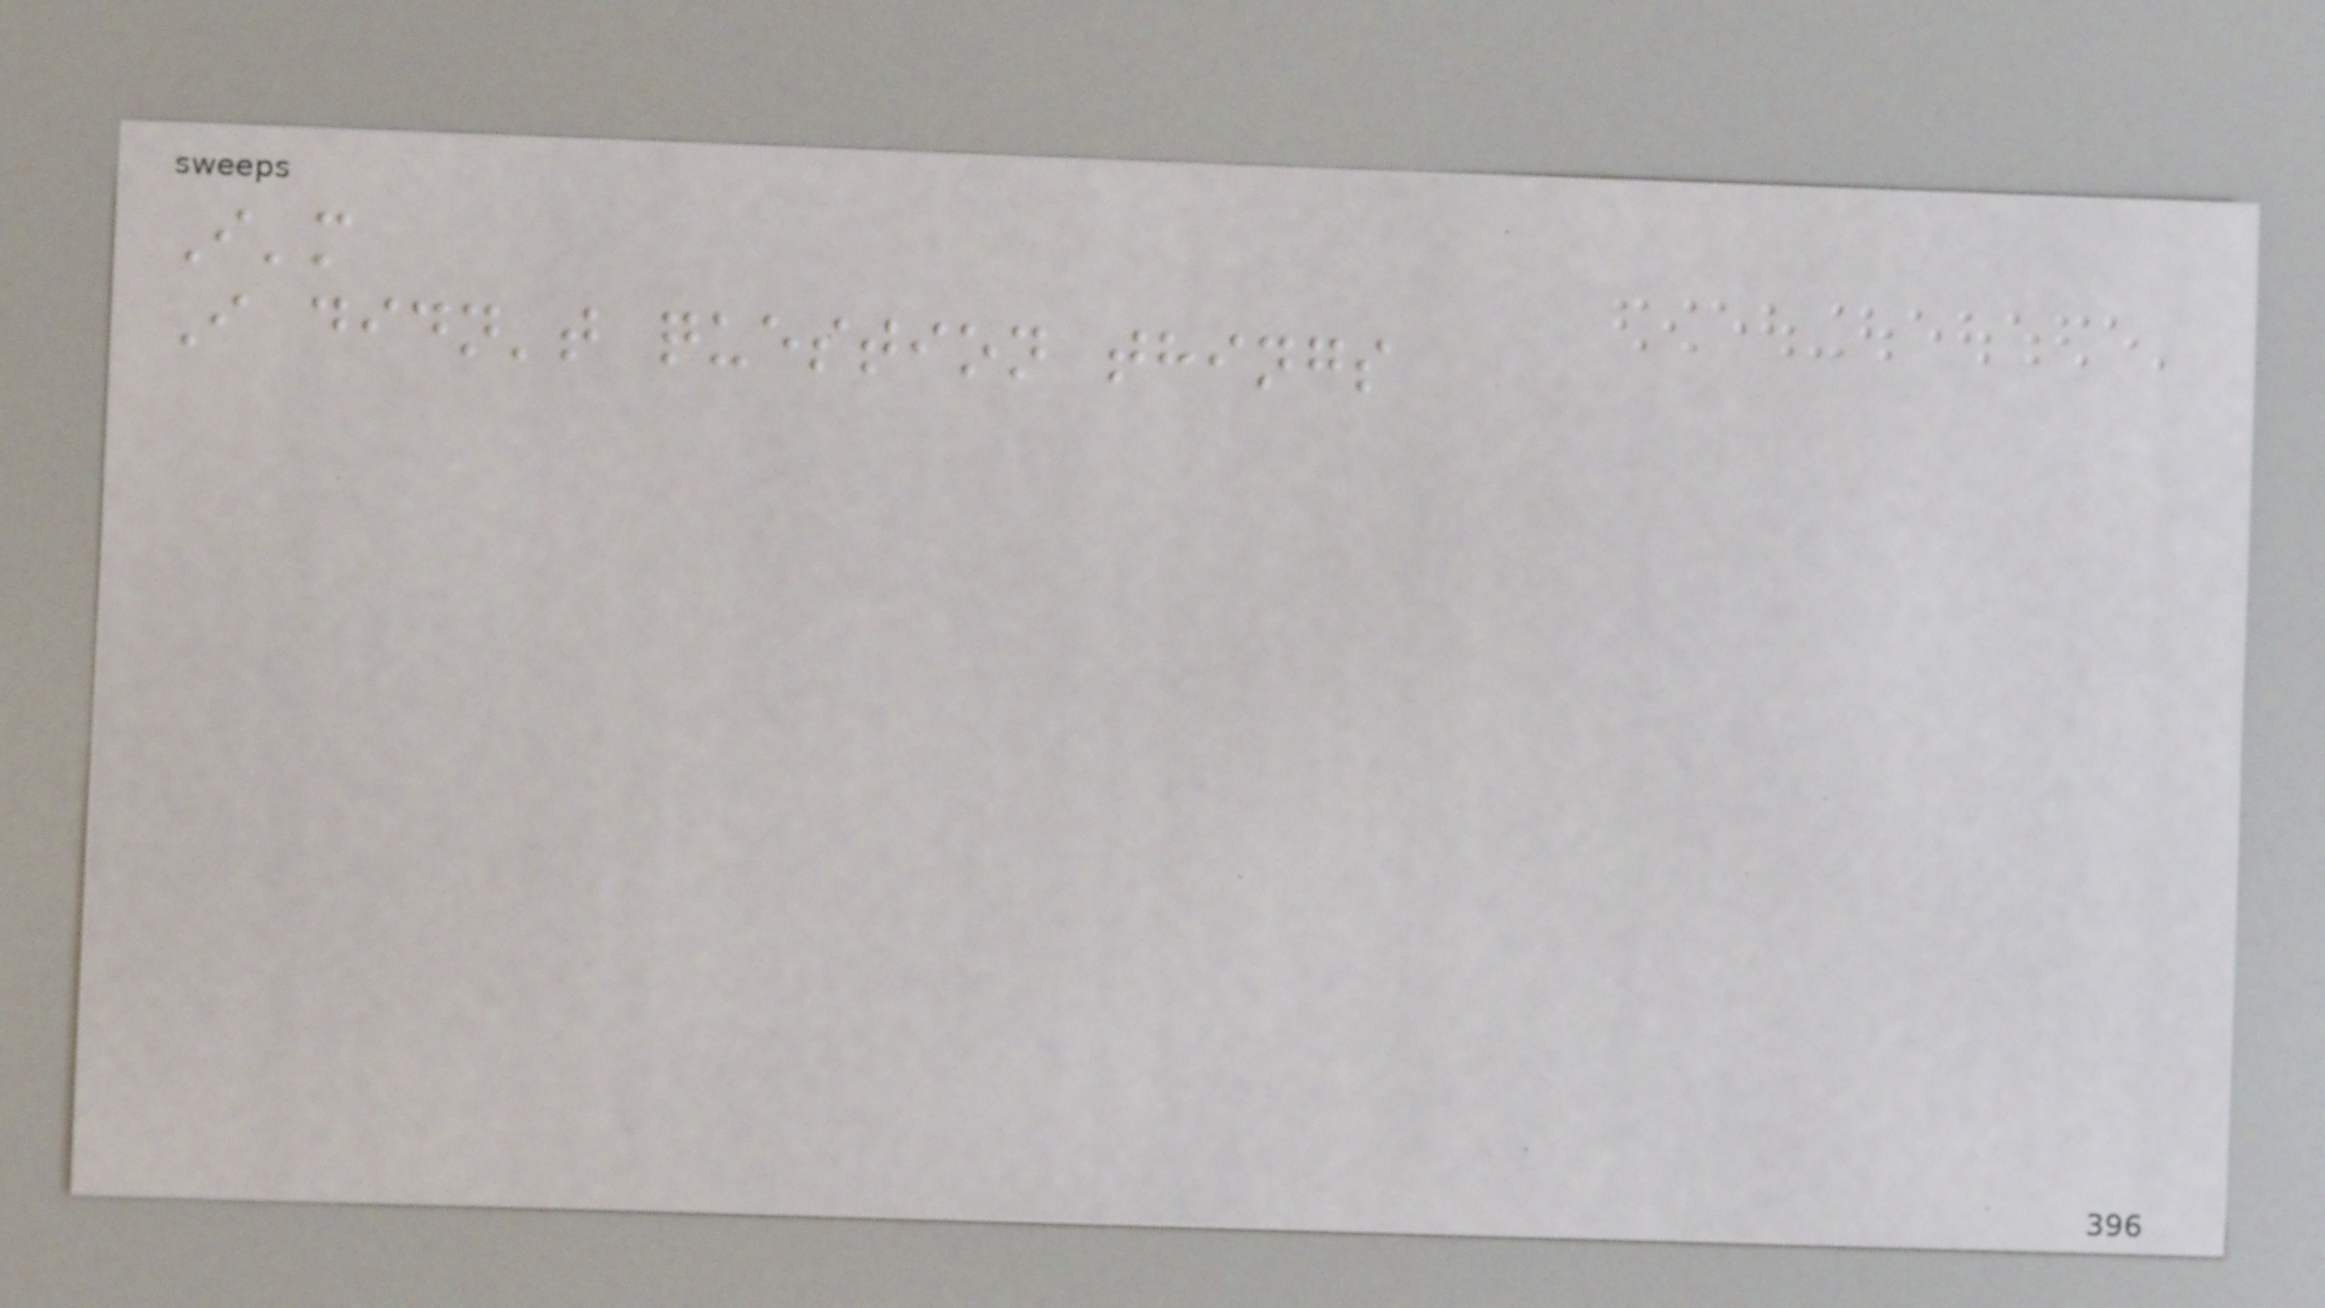I'm
I didn't question things
